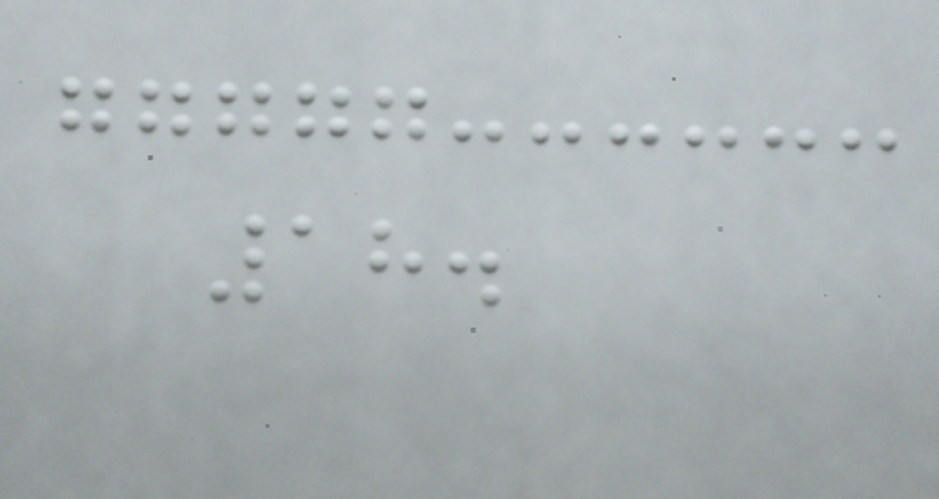18.
